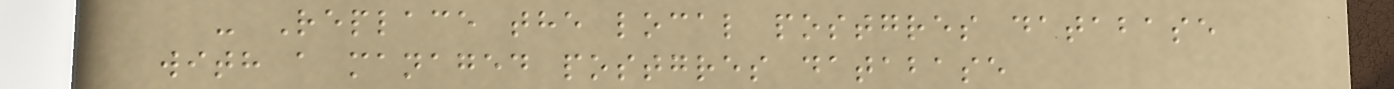- Replace the local postgres database
with a managed postgres database
